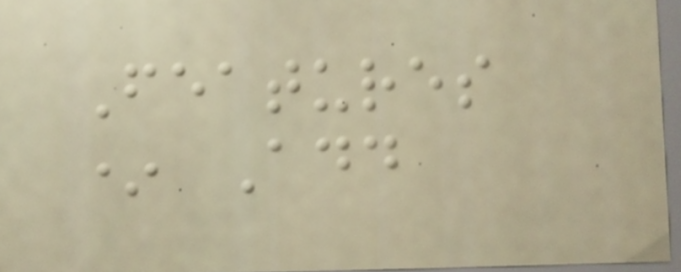Features
* Add
